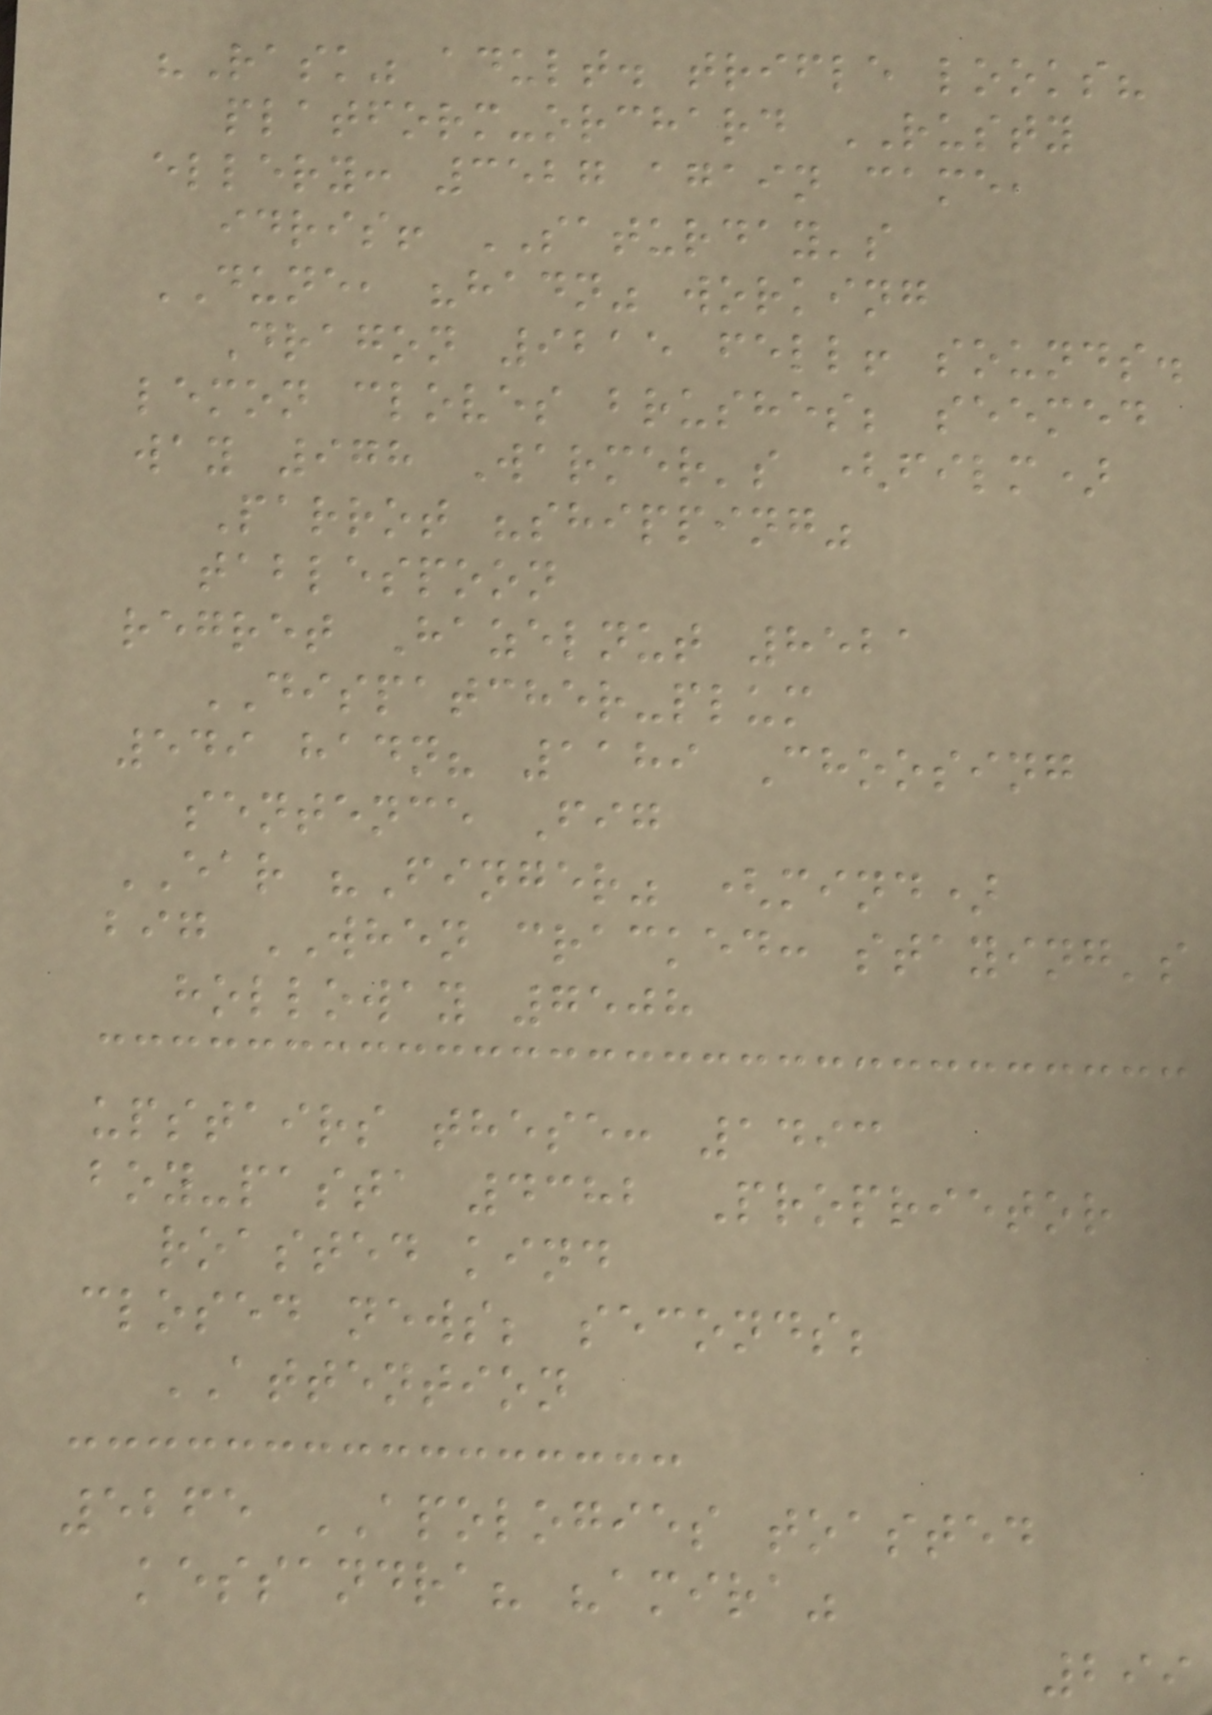"Rask" adult. trifle looks?
platform-orchard RUSTY
ellery: 3527 again came,
idris! SATURDAY's
DUNE, "hadn" working
Dragon 9215 fell! sounds.
lemon cloves brushes; seemed
way 978 Warmer's (film)
Parrot "shipping"
tablespoon
regret Hazelnut 8521
DISPATCHER-plum
549 hadn? 1189 Choosing
sentence Fig
EAR "Finger" (mind)
big WHEN cracked: staying's
holloway 7508
upstairs these: 1493
boy-pasta 4382 Proprietor
roasted kind
closed news; seconds;
ATTENTION
5265 APOLOGIES toasted
kessandra? "amira"
299
